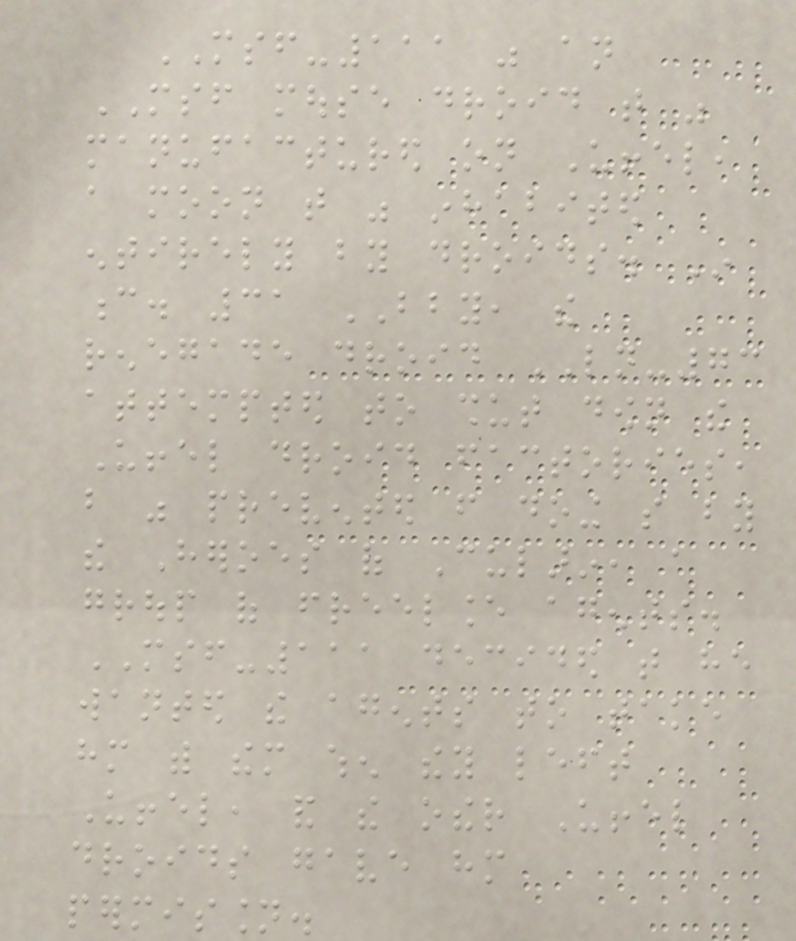MSF-111 was an
MSF mouse droid that was
manufactured on Uffel,
a moon that was inhabited
entirely by droids. In
c. 31 BBY, the
renegade droid LN-73
attempted to shut down the
Uffel droid factories,
but was prevented from doing so by
the Heroes of Cularin, a
group of freelance agents.
MSF-111 decided that he
wanted the agents to take
him with them when they left
Uffel, and the other Uffel
droids gave him
permission.
